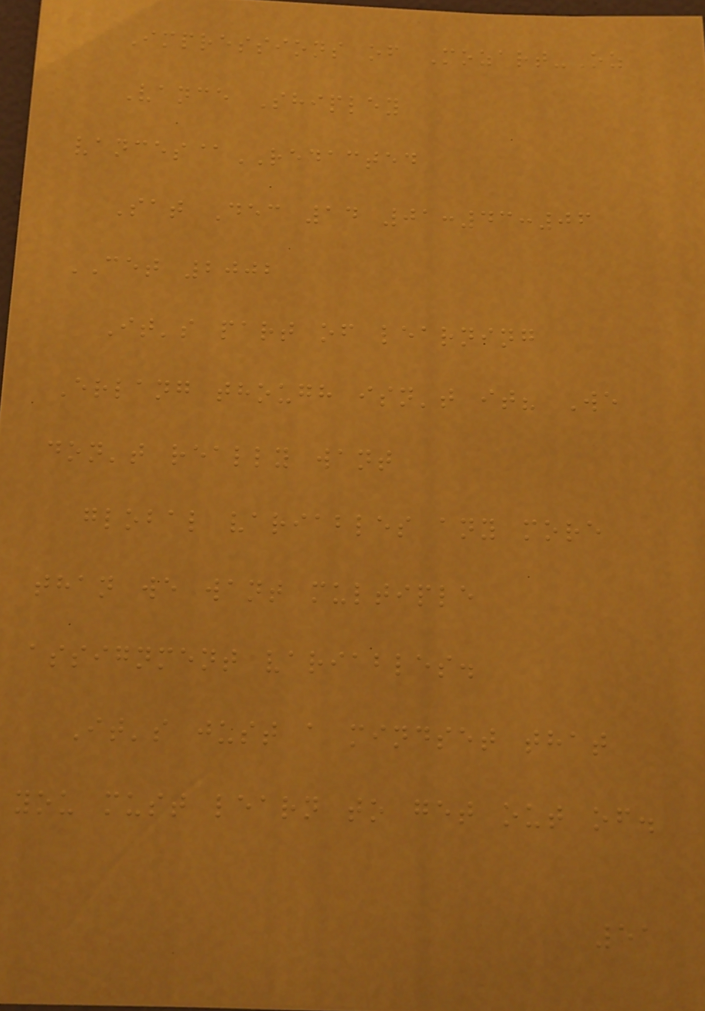Impressions of Mozart-Oz
Vance Shipley
vances@REDACTED
Sat Dec 14 01:43:06
CET 2002
It's part of learning
Erlang though isn't it? We
don't really want
global variables any more
than we want multiple
assignment variables.
It's just a mindset that
you must learn to get out of.
51
